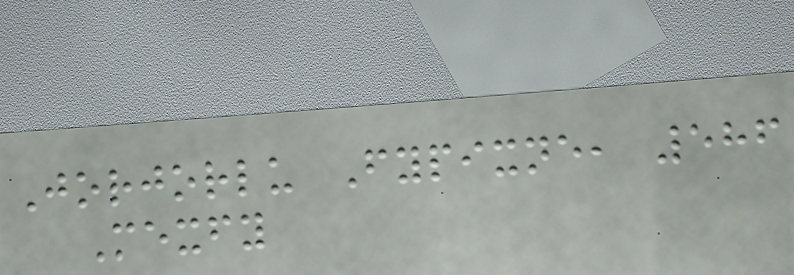Jorjorlu Fypixne, 586
Mexfy
